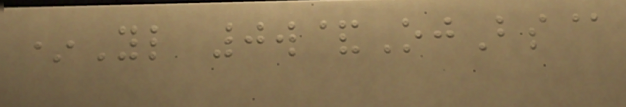*Yl 0w&OjBs@
